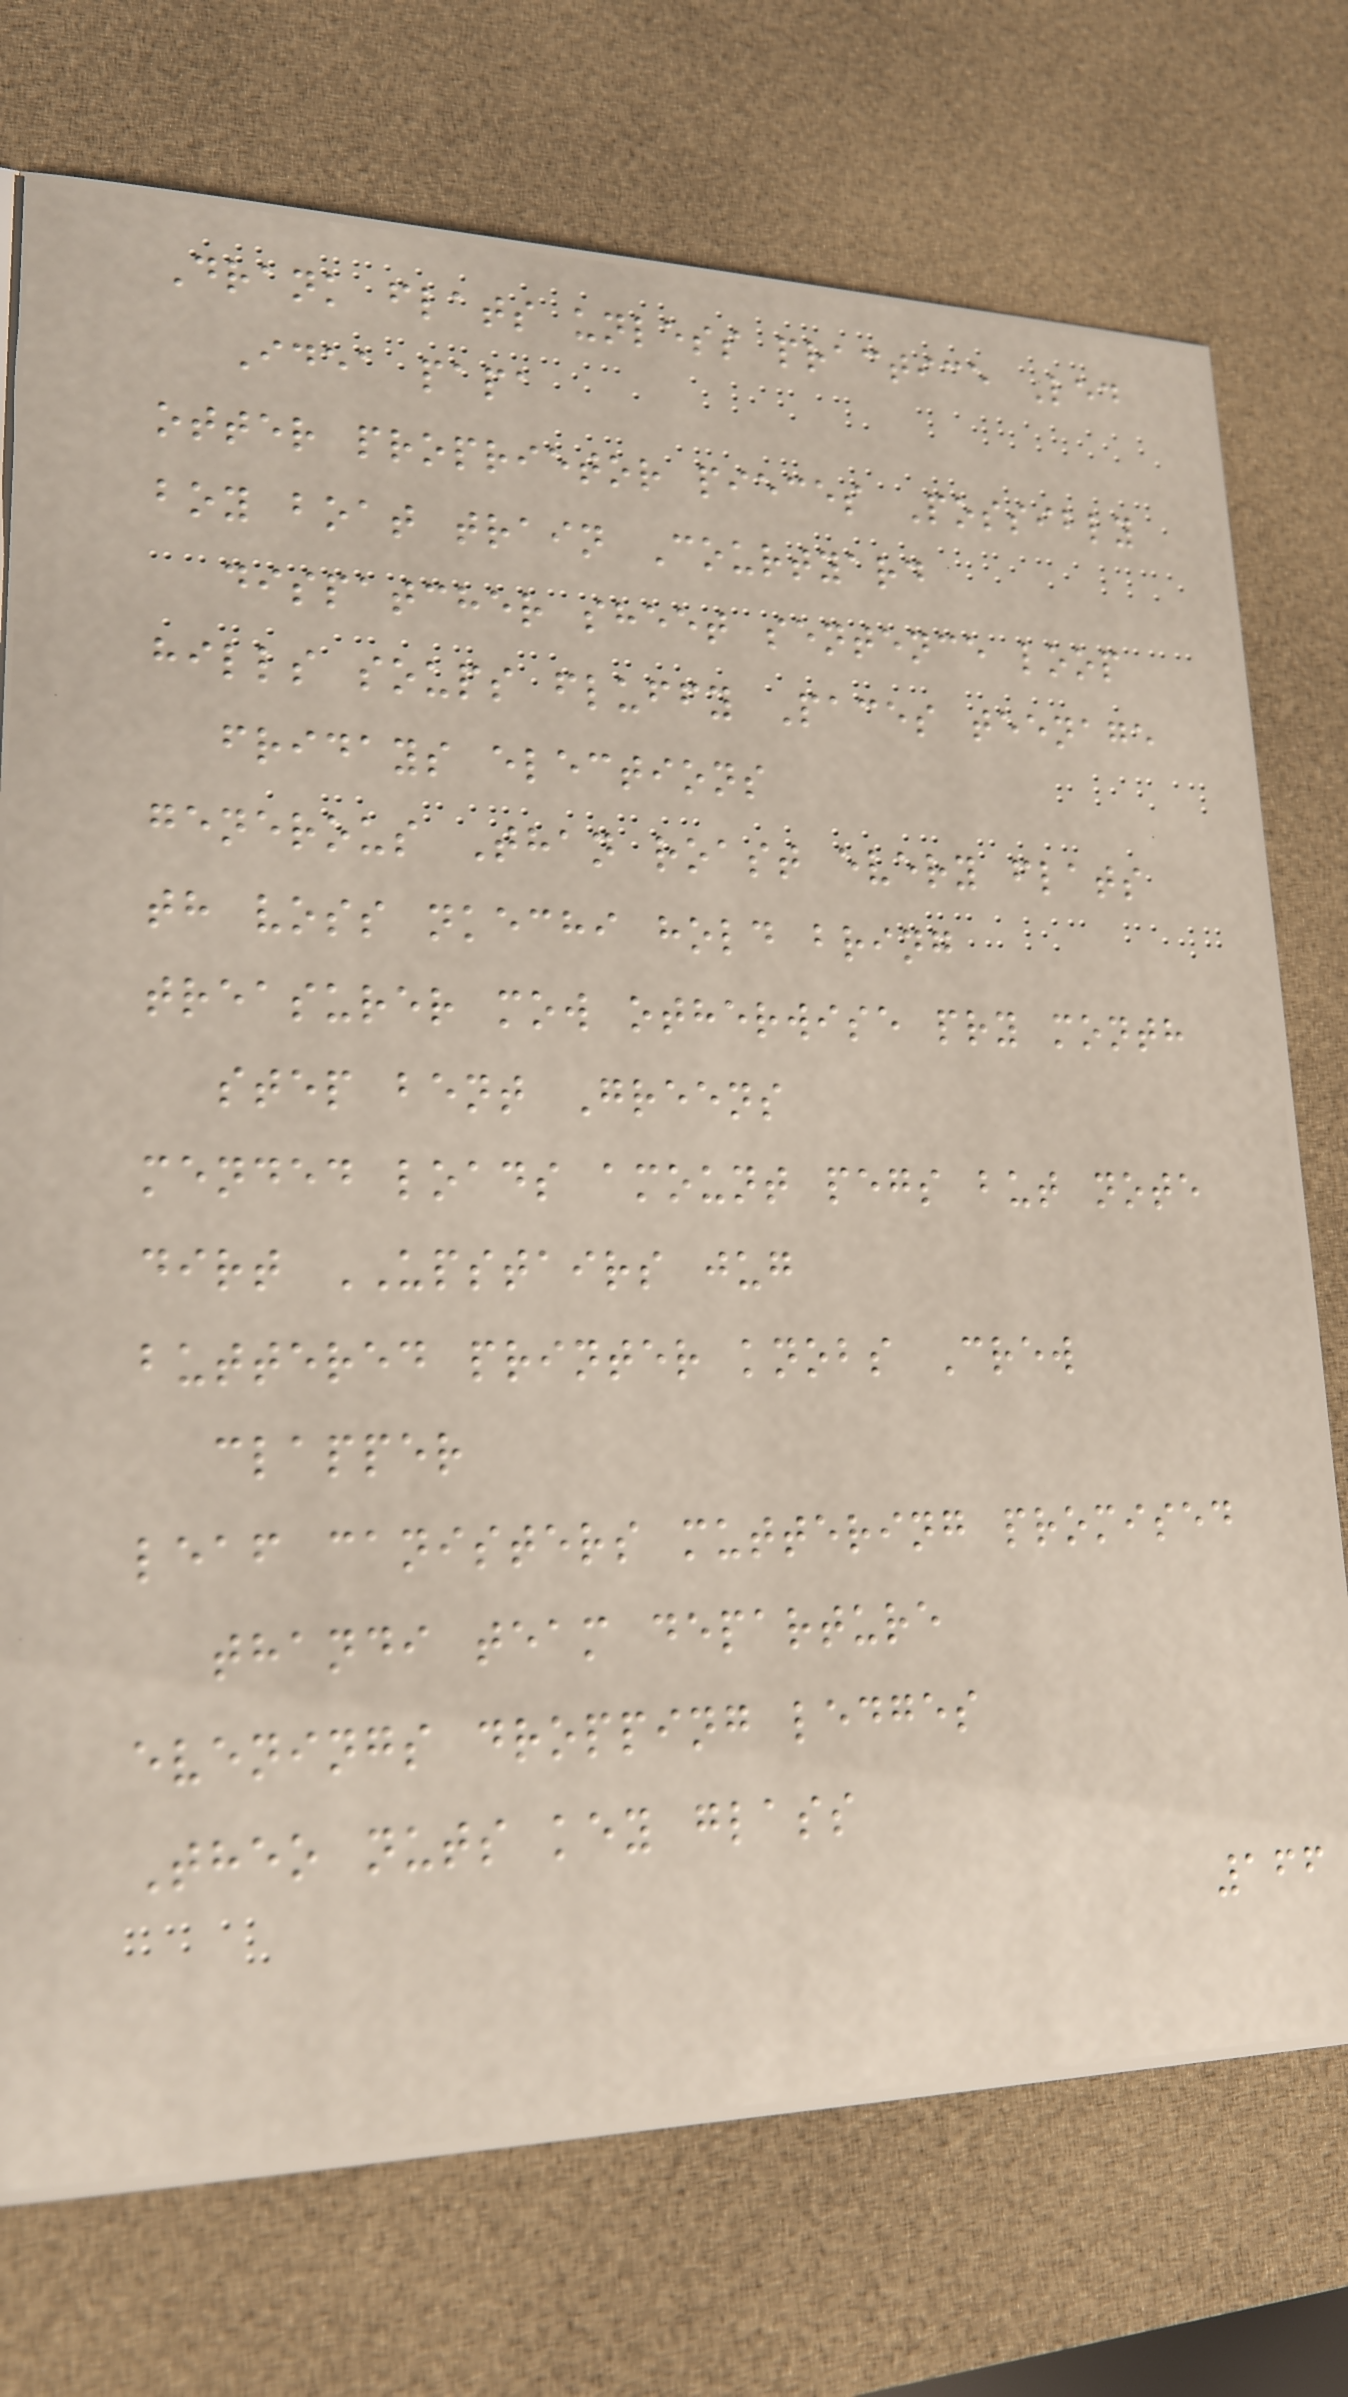Drank flats unless practice Led
Idea papa
otter proprietor pieces Possibly
boy boat train Courtyard
dispatcher sheet sentence loop
hills soups fluffy Paces teenage
fridays elections
generous Than roast every flats
th voss nkechi hold bring
treasurer mow otherwise pry month
step bent Greens
mended loads amount pegs but note
dirt UPSTAIRS jug
buttered printer knobs Crew
clapper
leaf canisters muttering promised
thandi team departure
evenings dropping ledges
Theo nuts key glass
166
